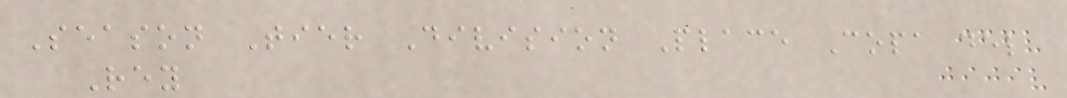Season Tier Division Place Copa del
Rey
